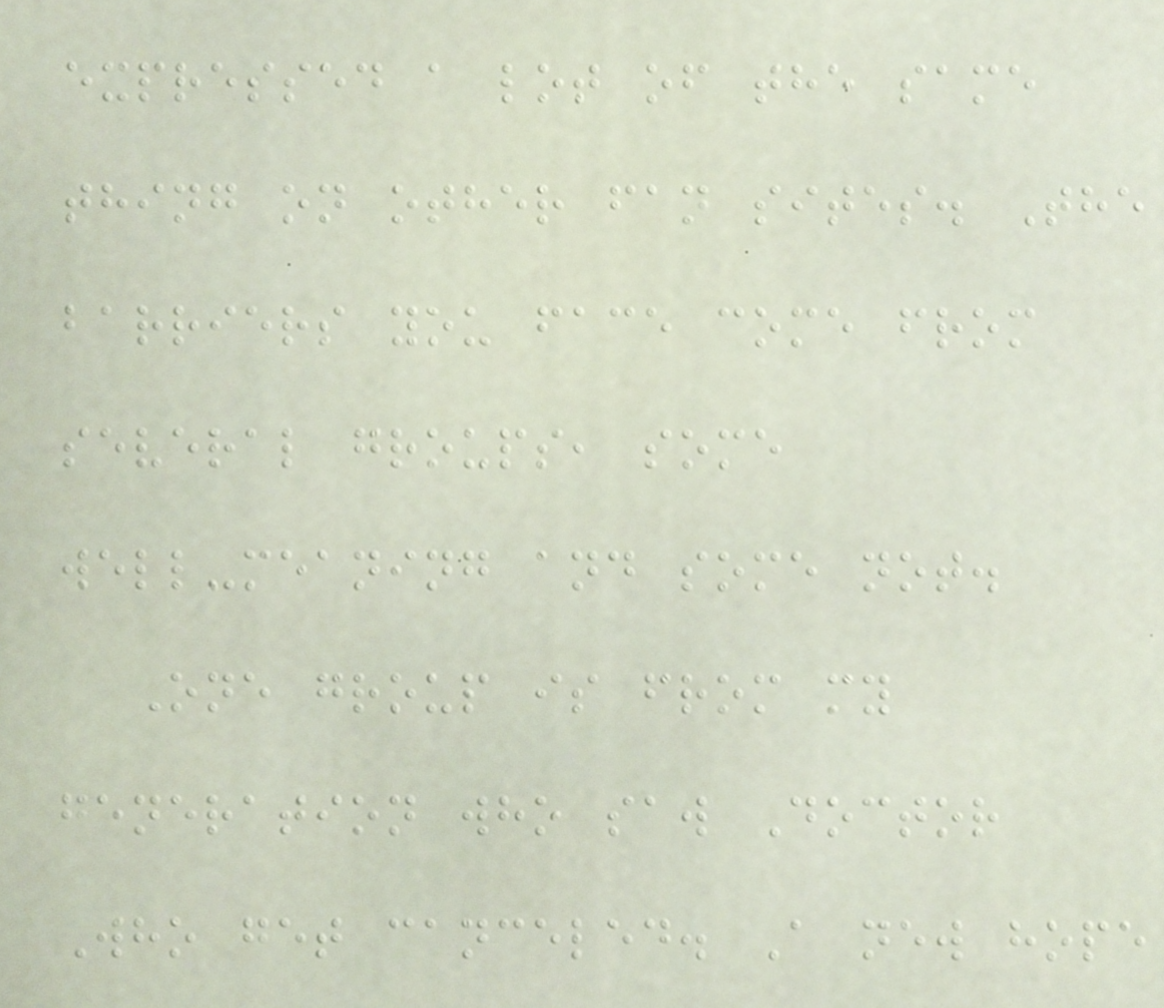expressed a lot of the same
thing on other fan sites. The
barriers you face come from
several groups, some
well-meaning and some not.
One group is from my
generation who saw Doctor
Who get canceled. A new hope
